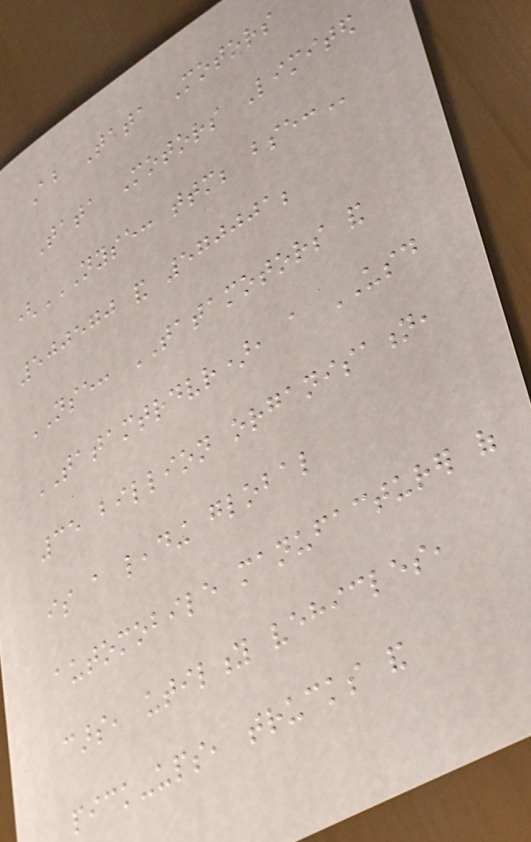About Tata Motors
Tata Motors Limited
(NYSE: TTM; BSE:
500570 and 570001;
NSE: TATAMOTORS and
TATAMTRDVR), a USD
35 billion organisation,
is a leading global
automobile manufacturer of
cars, utility vehicles,
pick-ups, trucks and
